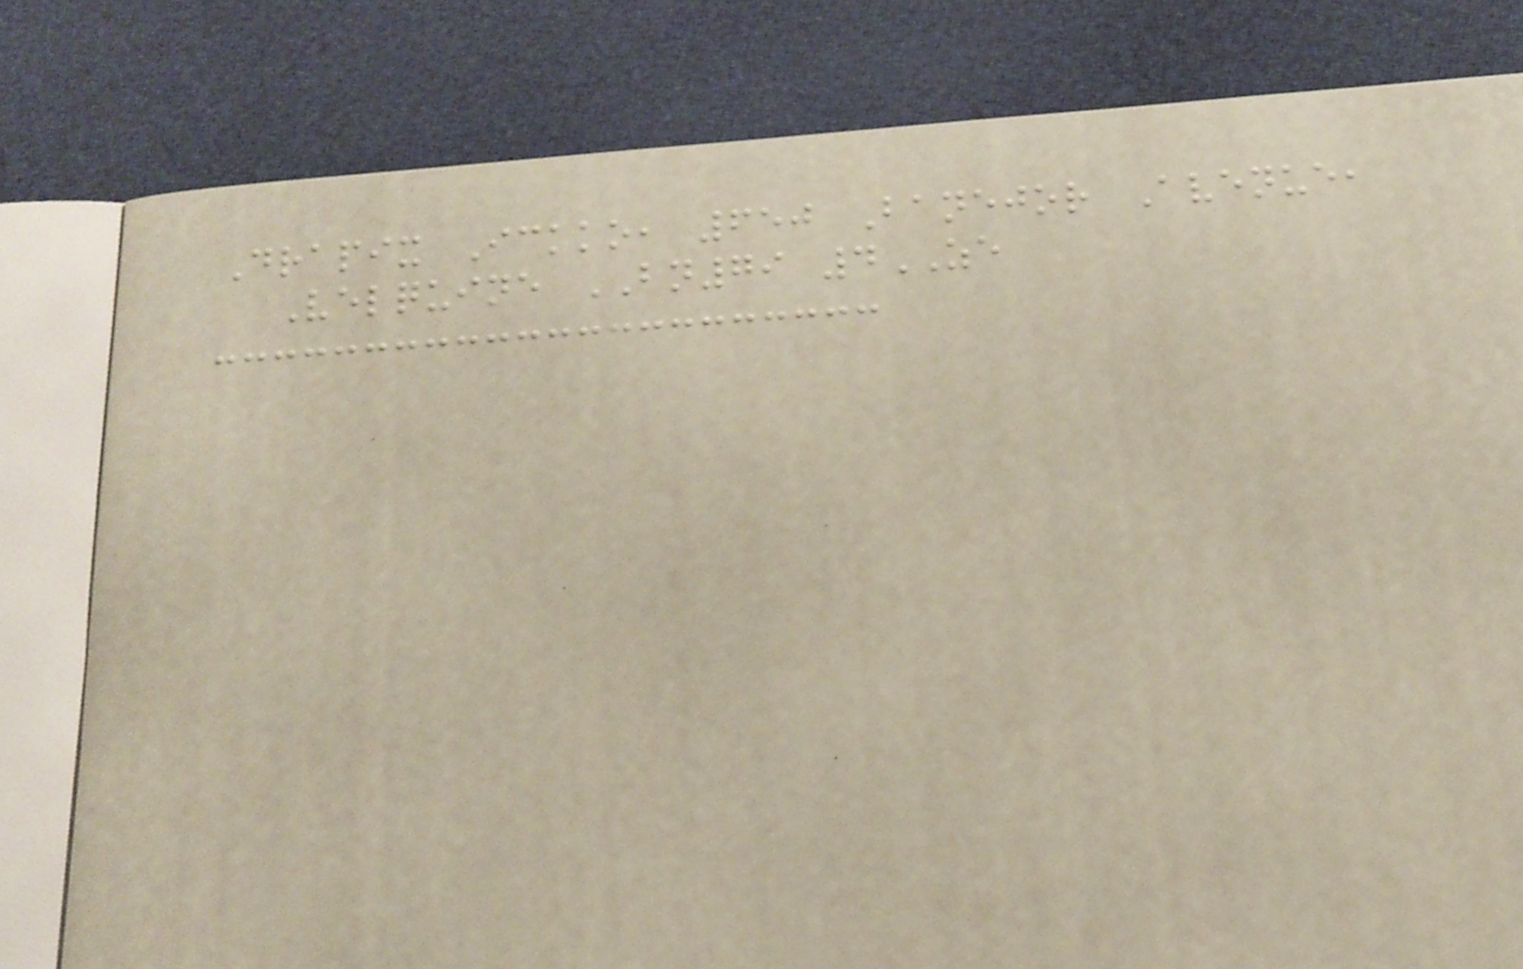Drapix Ickko, 650 Banejor Avenue,
Velquine BN79 4ZE
